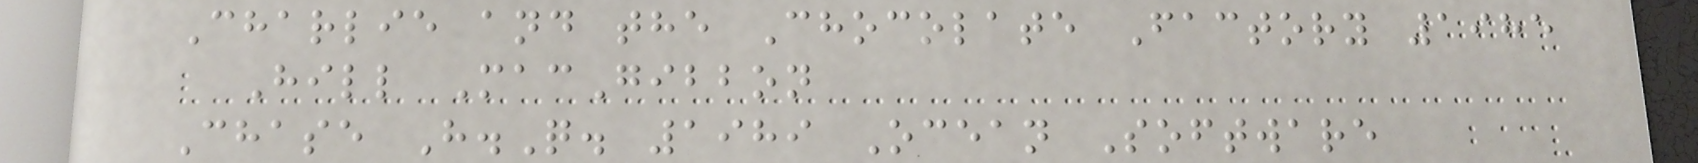Charlie and the Chocolate Factory 1985
Hill MacGibbon
Chase H.Q. 1989 Ocean Software
